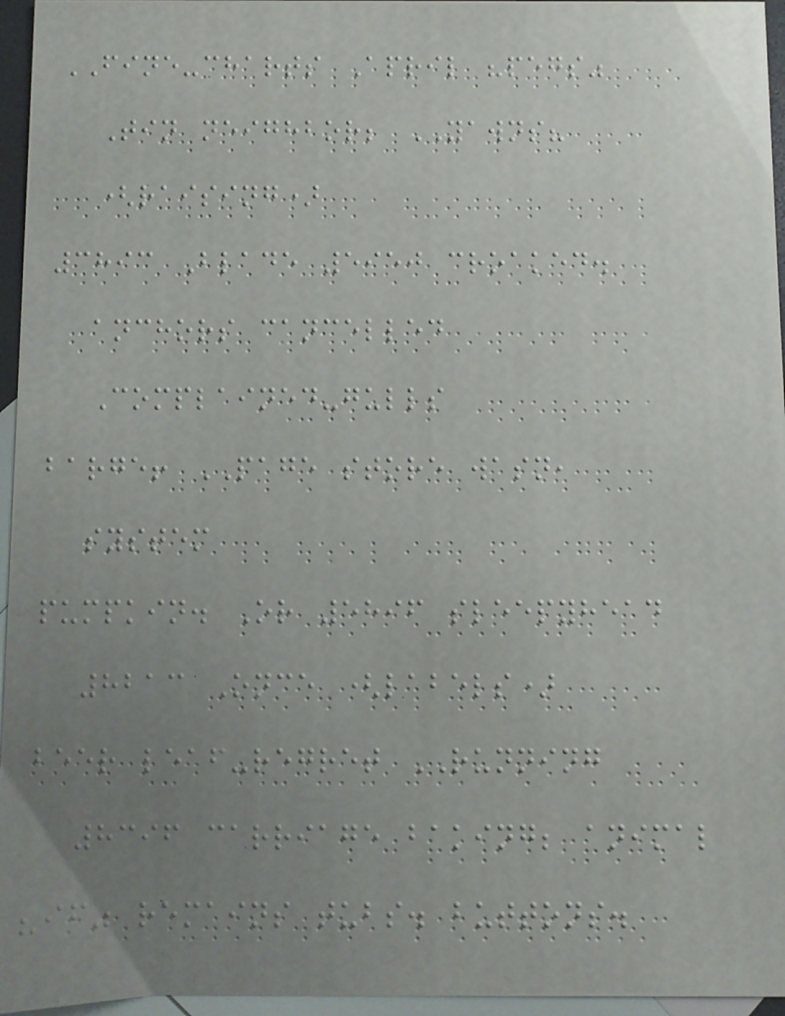FINE-charts April "pegs"
Tin neighbor; YAWNS?
(raising)
3893 Blade 5950 croaked.
anchors cancelled
Complained-gulls
barge! PAGE store wasn,
system
pumpkin. Or 5896 sleepyhead
8213 Once (labels)
beer leaf-regret RUNNING
8396 carriage baking; animal
"if" remains tubs. buttons.
